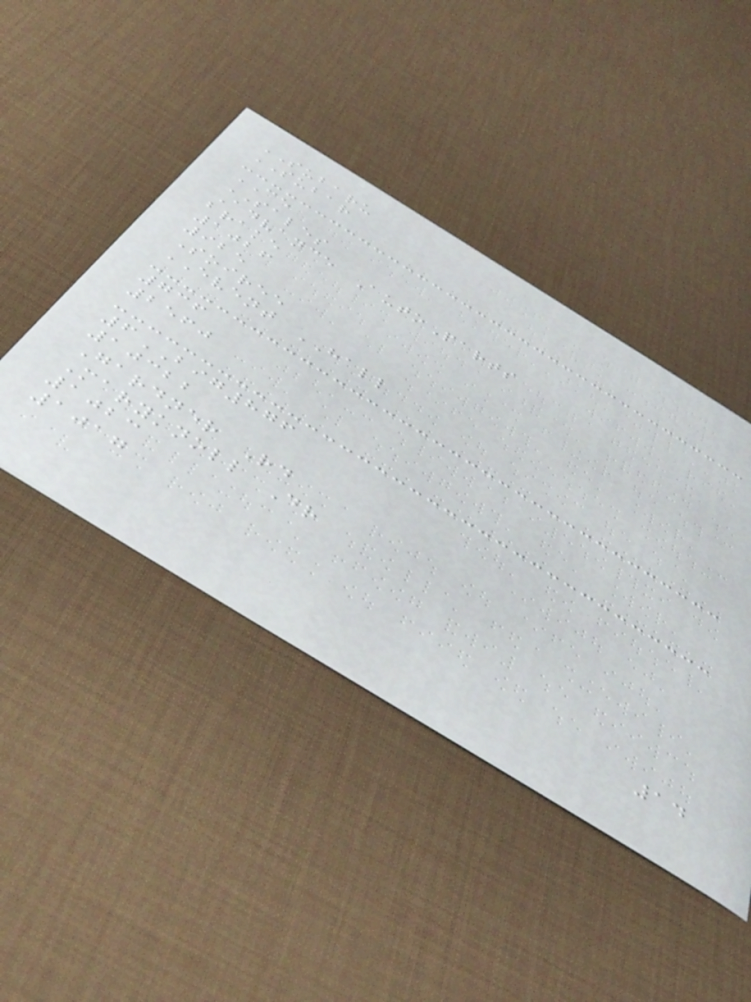SUBARU
SUBAR
CE
SALES
Advance AutoParts
brake
1026
925
Soiree
EVENT HALL
736
2560
6BIG876
10322
Gardner Rd
Maryknoll Dr
1023
1017
14
